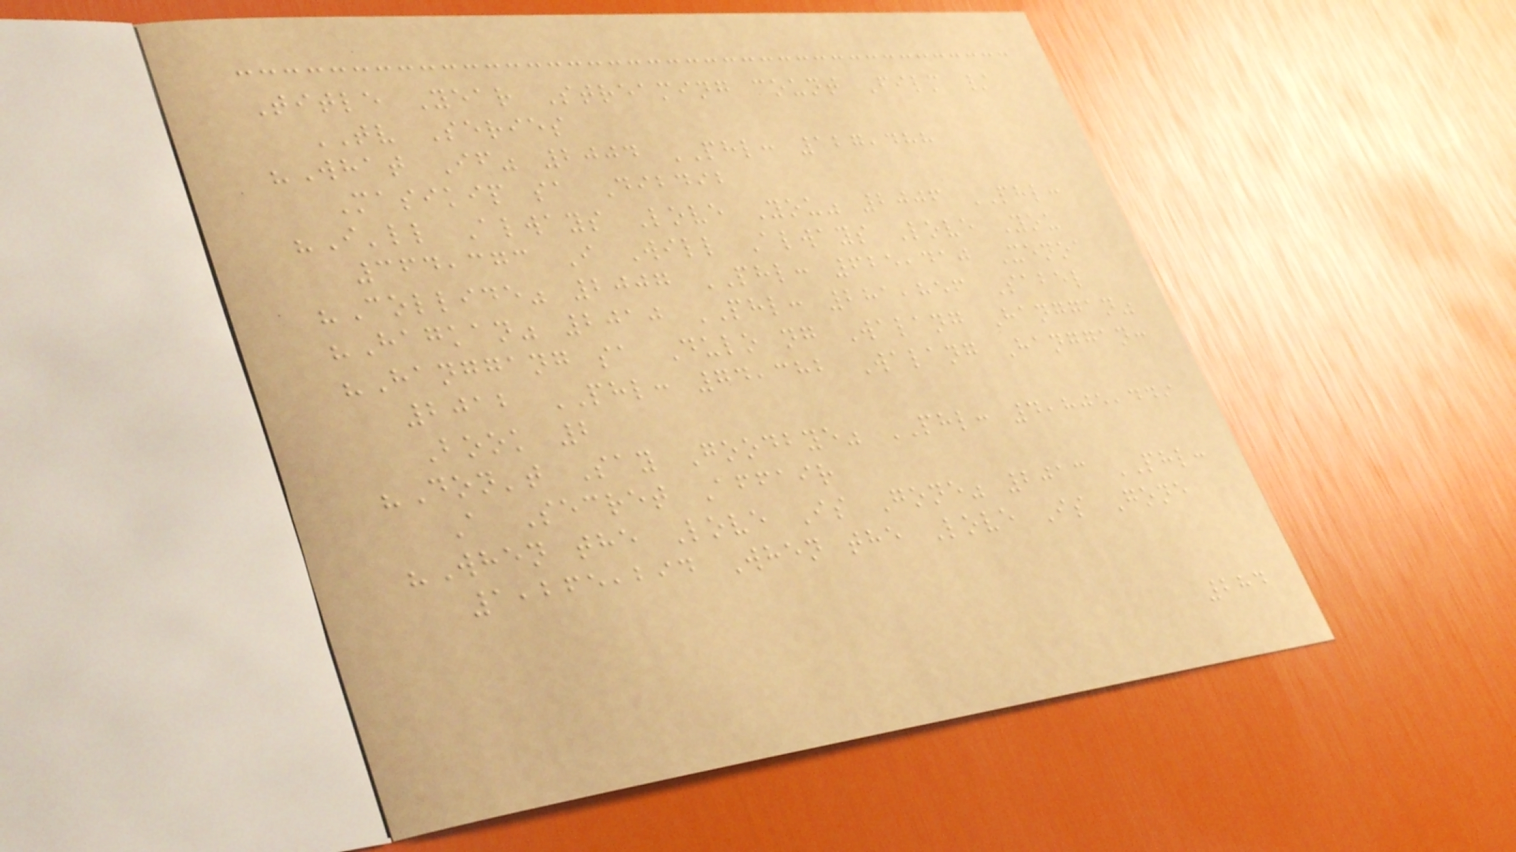Title Year Streaming count Film /
TV Series
"What If" 2004 PHL: 127,488
Masikip sa Dibdib
"I'll Always Love You" 2006 PHL:
364,373 I Will Always Love You
"Collide" 2007 PHL: 625,410 Xenoa
"Hagkan" 2010 PHL: 281,856 Sabel
"Hanggang sa Dulo ng Walang Hanggan"
2012 PHL: 74,382 Walang Hanggan:
Book 2
"Don't Say Goodbye" PHL: 4,805,449
A Secret Affair
"When the Love Is Gone" 2013 PHL:
1,265,294 When the Love Is Gone
284
